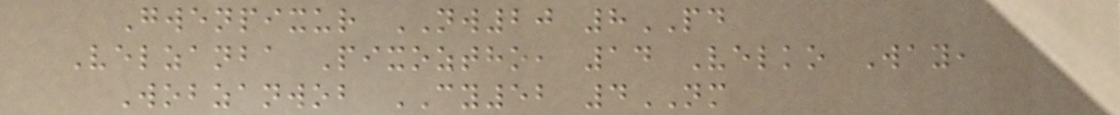Gwenpixur NW20 8PD
Velzanba Pixoztho, 14 Velko Way,
Wobzanwob CY52 4NM
